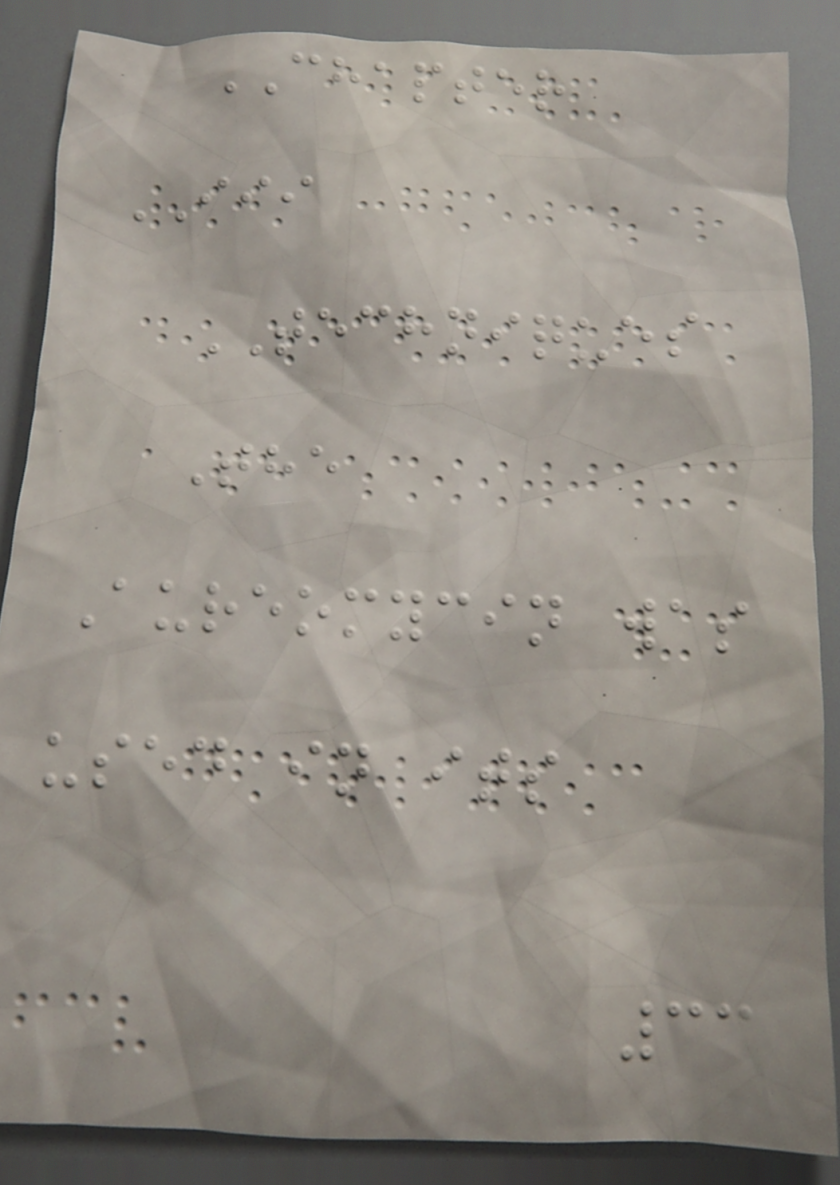CHAPTER
III
TECHNIQUES
The
Aureomycin was
used in its
33
